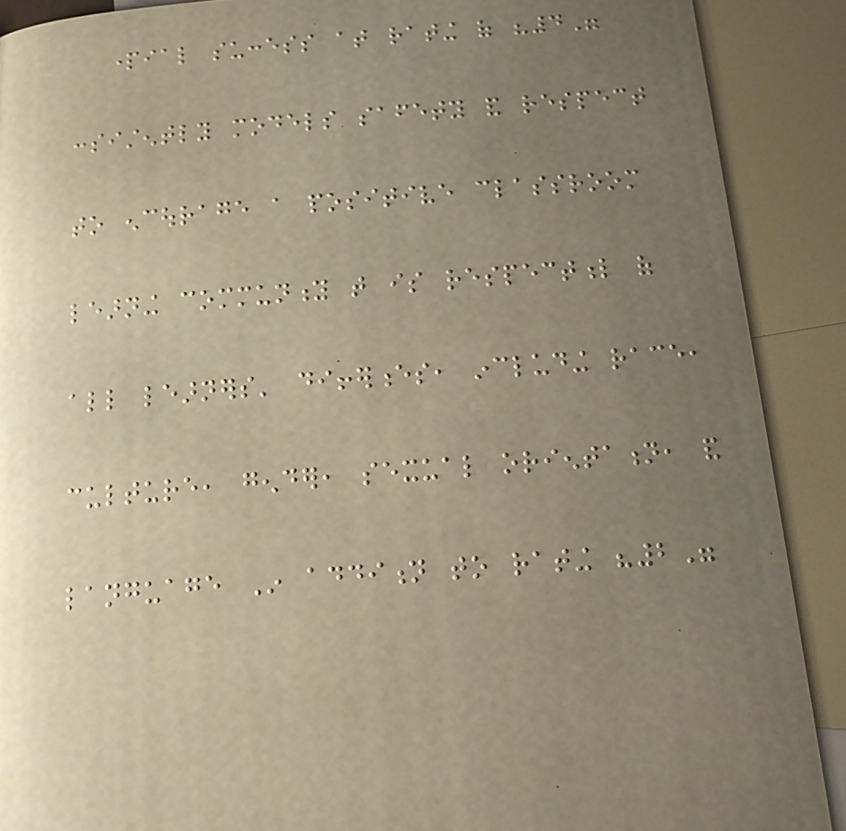partial success at rating of "4"
consistently models safety and respect
to encourage a positive classroom
learning community that is respectful of
all learners' differences, including race,
culture, gender, sexual orientation, and
language In addition to rating "2"
